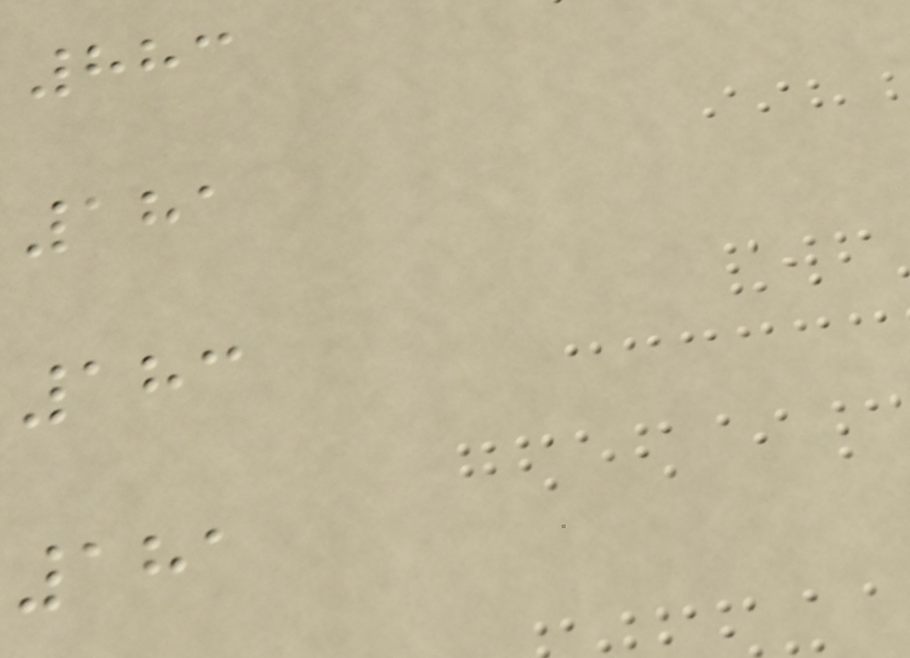883
181
183
181
